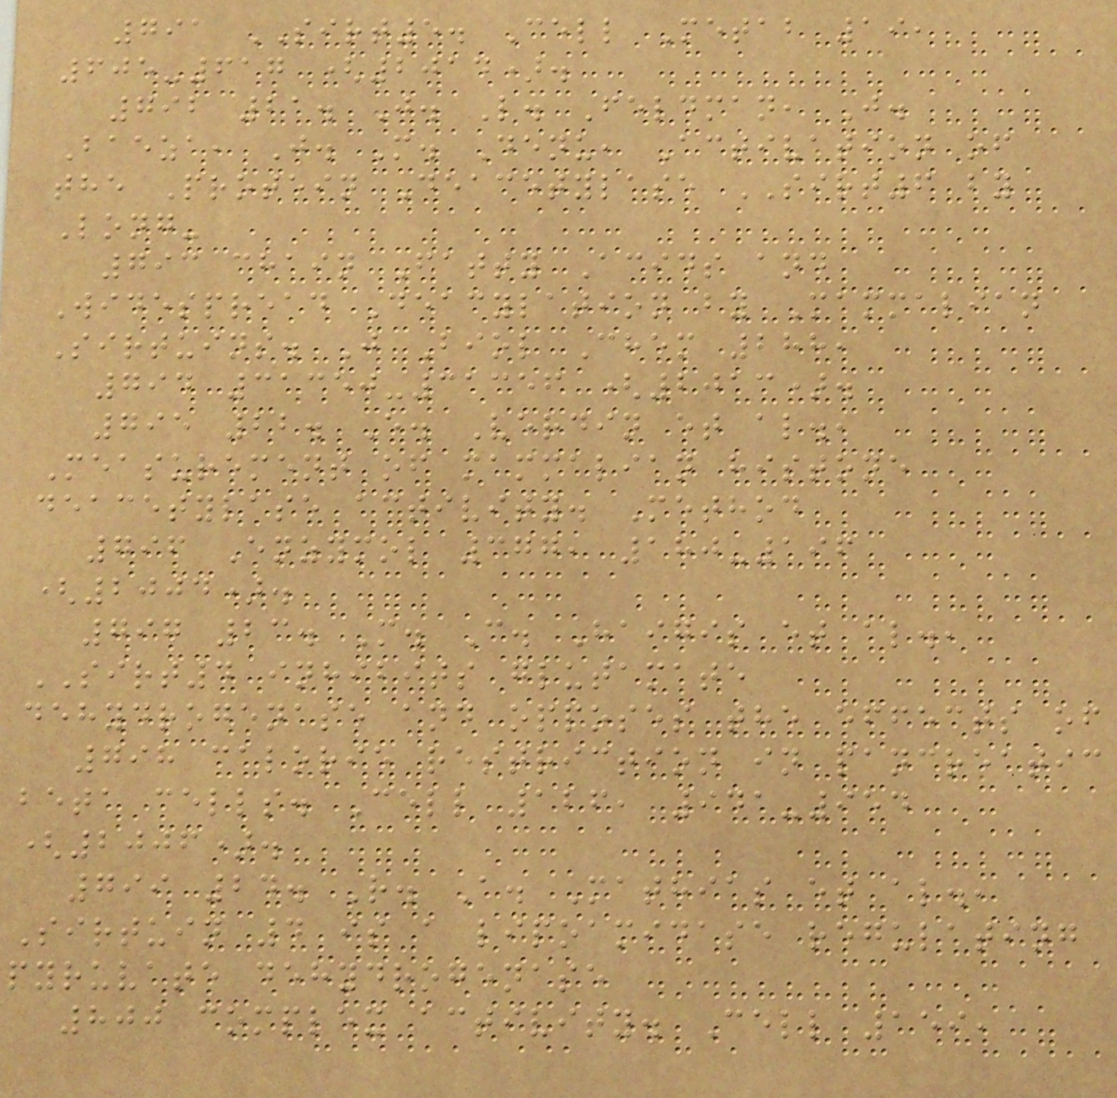791 SIRT5. Cell Metab 19,
605-617 (2014).
792 21. J. L. Feldman, J.
Baeza, J. M. Denu, Activation of
the Protein Deacetylase SIRT6 by
Long-
793 chain Fatty Acids and
Widespread Deacylation by Mammalian
Sirtuins. J Biol Chem 288,
794 31350-31356 (2013).
795 22. E. Verdin et al.,
Measurement of mammalian histone
deacetylase activity. Method
796 Enzymol 377, 180-196
(2004).
797 23. M. C. Haigis et al.,
SIRT4 inhibits glutamate
dehydrogenase and opposes the effects of
798 calorie restriction in pancreatic
beta cells. Cell 126, 941-954
(2006).
799 24. R. A. Mathias et al.,
Sirtuin 4 is a lipoamidase regulating
pyruvate dehydrogenase
800 complex activity. Cell 159,
